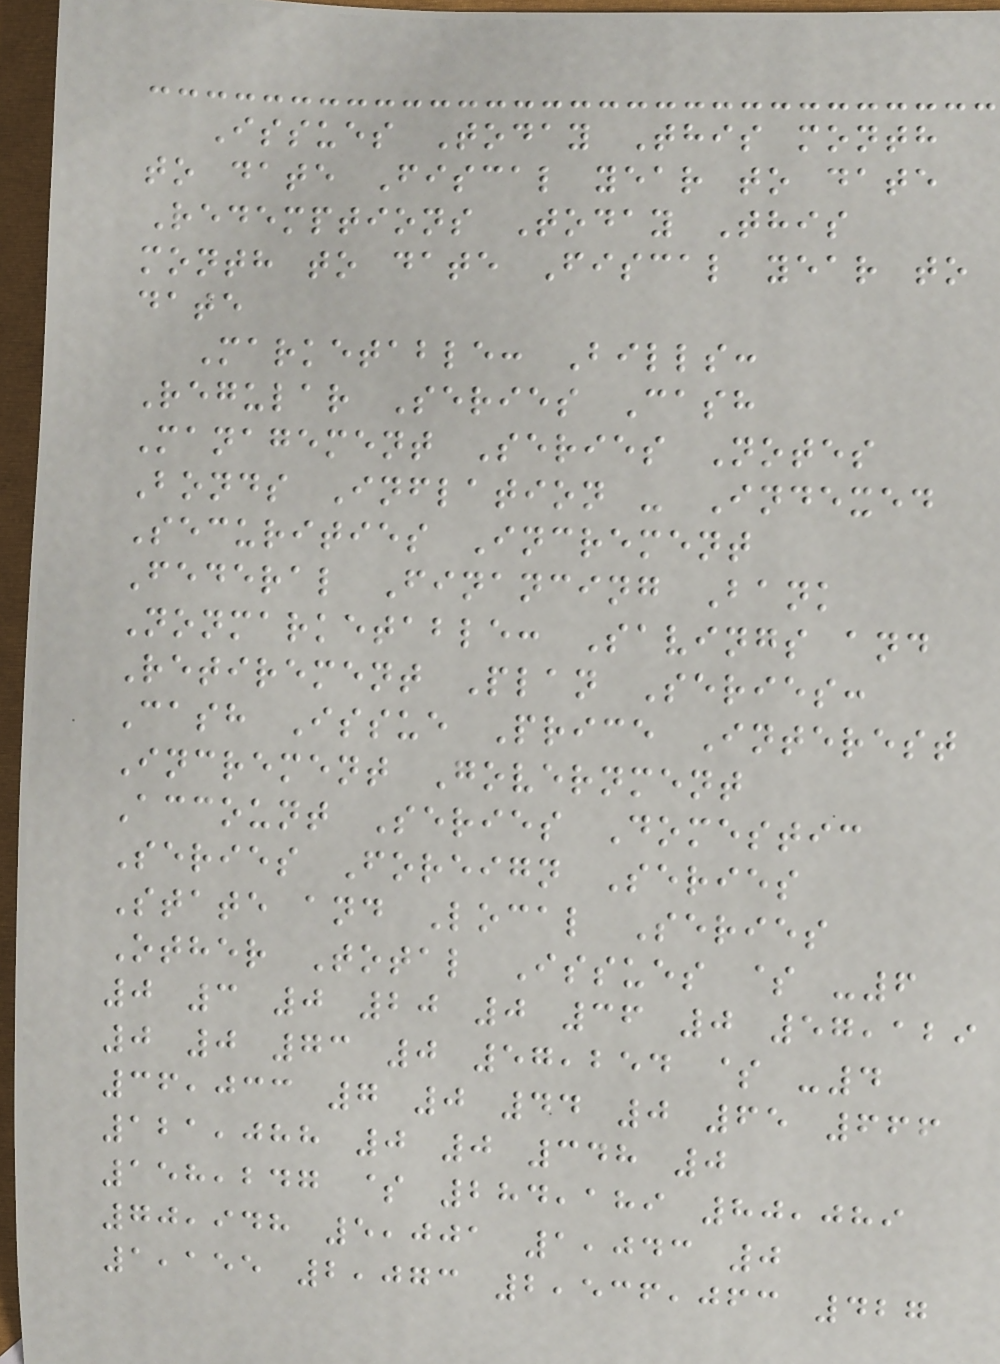Issues Today This month
to date Fiscal year to date
Redemptions Today This
month to date Fiscal year to
date
Marketable: Bills:
Regular Series Cash
Management Series Notes
Bonds Inflation - Indexed
Securities Increment
Federal Financing Bank
Nonmarketable: Savings and
Retirement Plan Series:
Cash Issue Price Interest
Increment Government
Account Series Domestic
Series Foreign Series
State and Local Series
Other Total Issues $ -6
0 3 0 20 0 36 0 57,129
0 0 73 0 57,254 $ -4
36,033 7 0 44 0 65 666
121,088 0 0 348 0
158,247 $ 284,189 80,089
70,948 5,001 1,043 0
1,155 2,073 2,536,063 427
